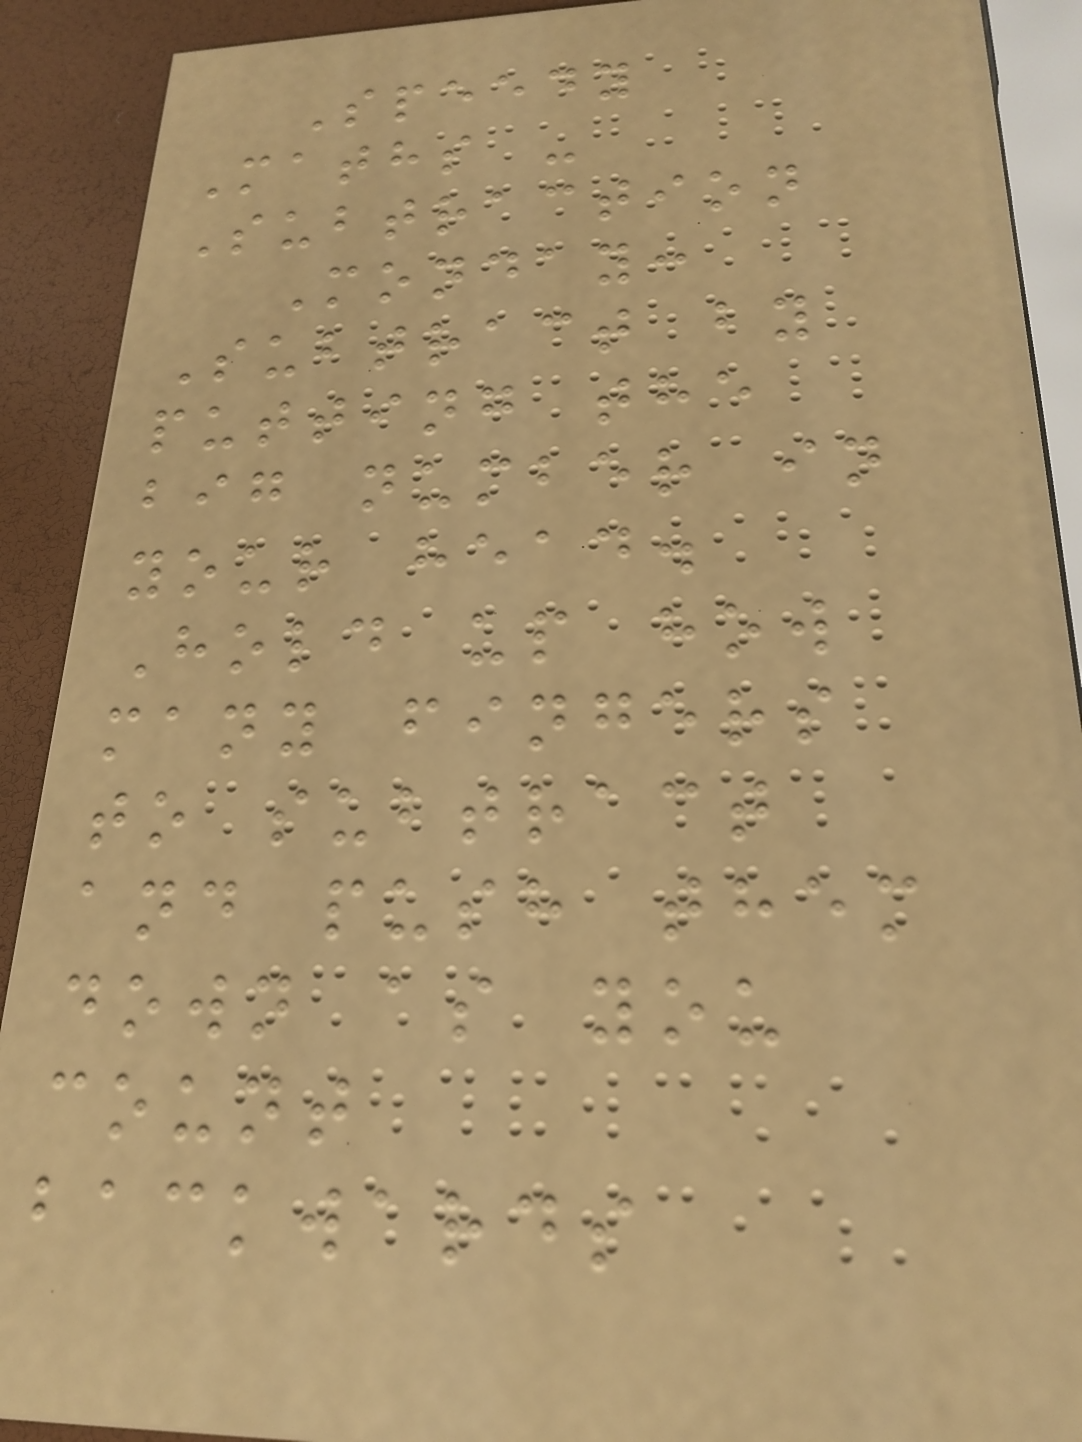Speedy
Maths -
Subtraction
Monday:
Subtract by
putting the
big number in
your head.
Hold up how
many fingers
to subtract
and push them
down as you
count
backwards
